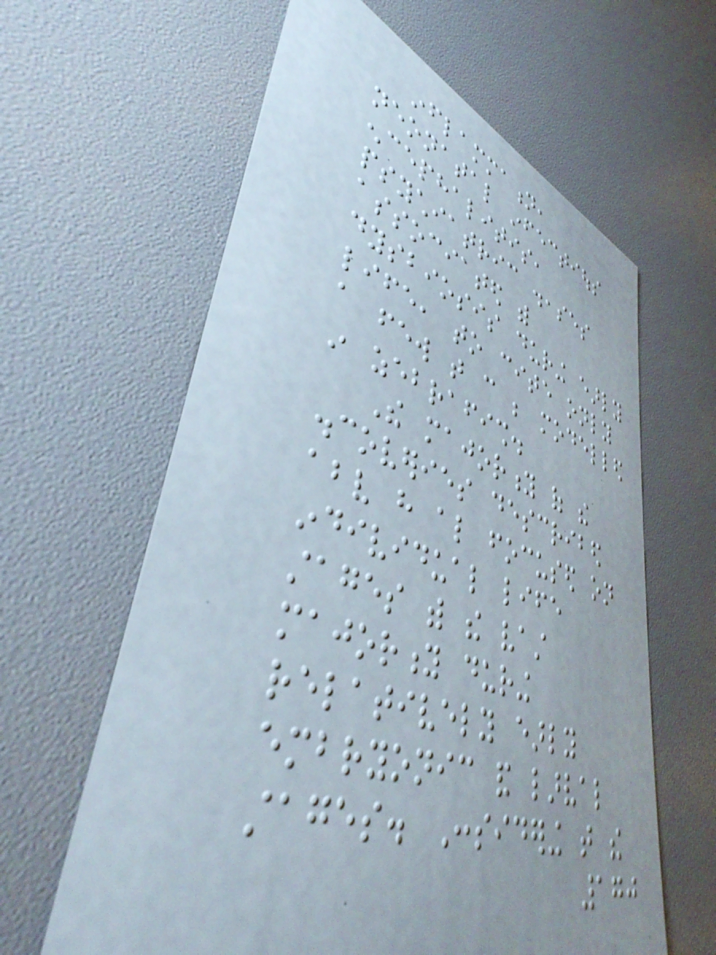inflammation,
neonatal infectious
encephalitis,
psychiatric diseases
associated with
dysbiosis during early
life, to cite only
a few that can be modelled
in zebrafish.
The majority of the
discoveries described
above have also focused on
individual life
stages with the vast
majority during
relatively early
embryonic and larval
stages. Considering that the
170
